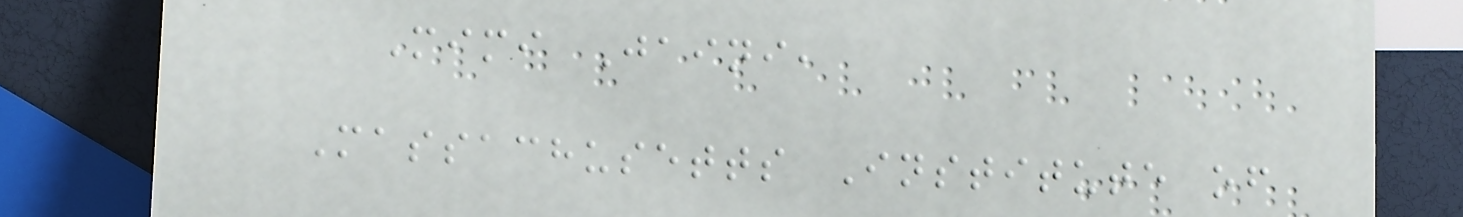Mimi Jaini,
Massachusetts Institute of
